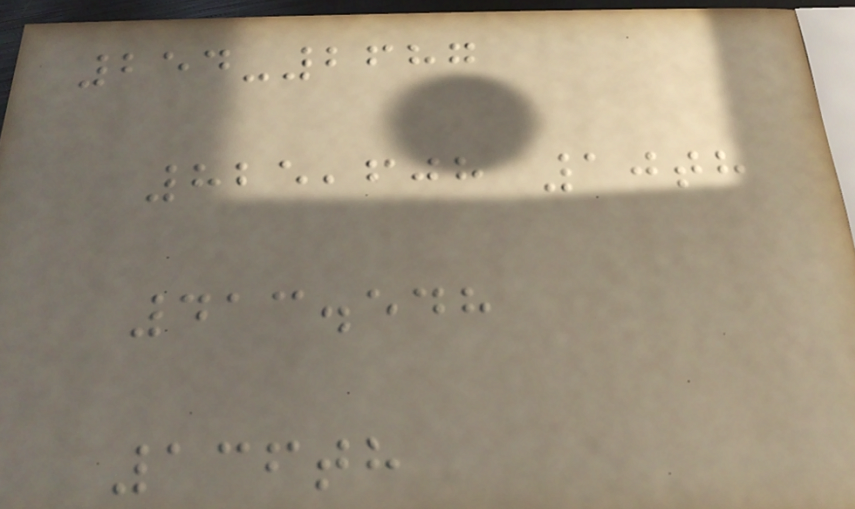254-2687
825,608 10th
413.548
136th
